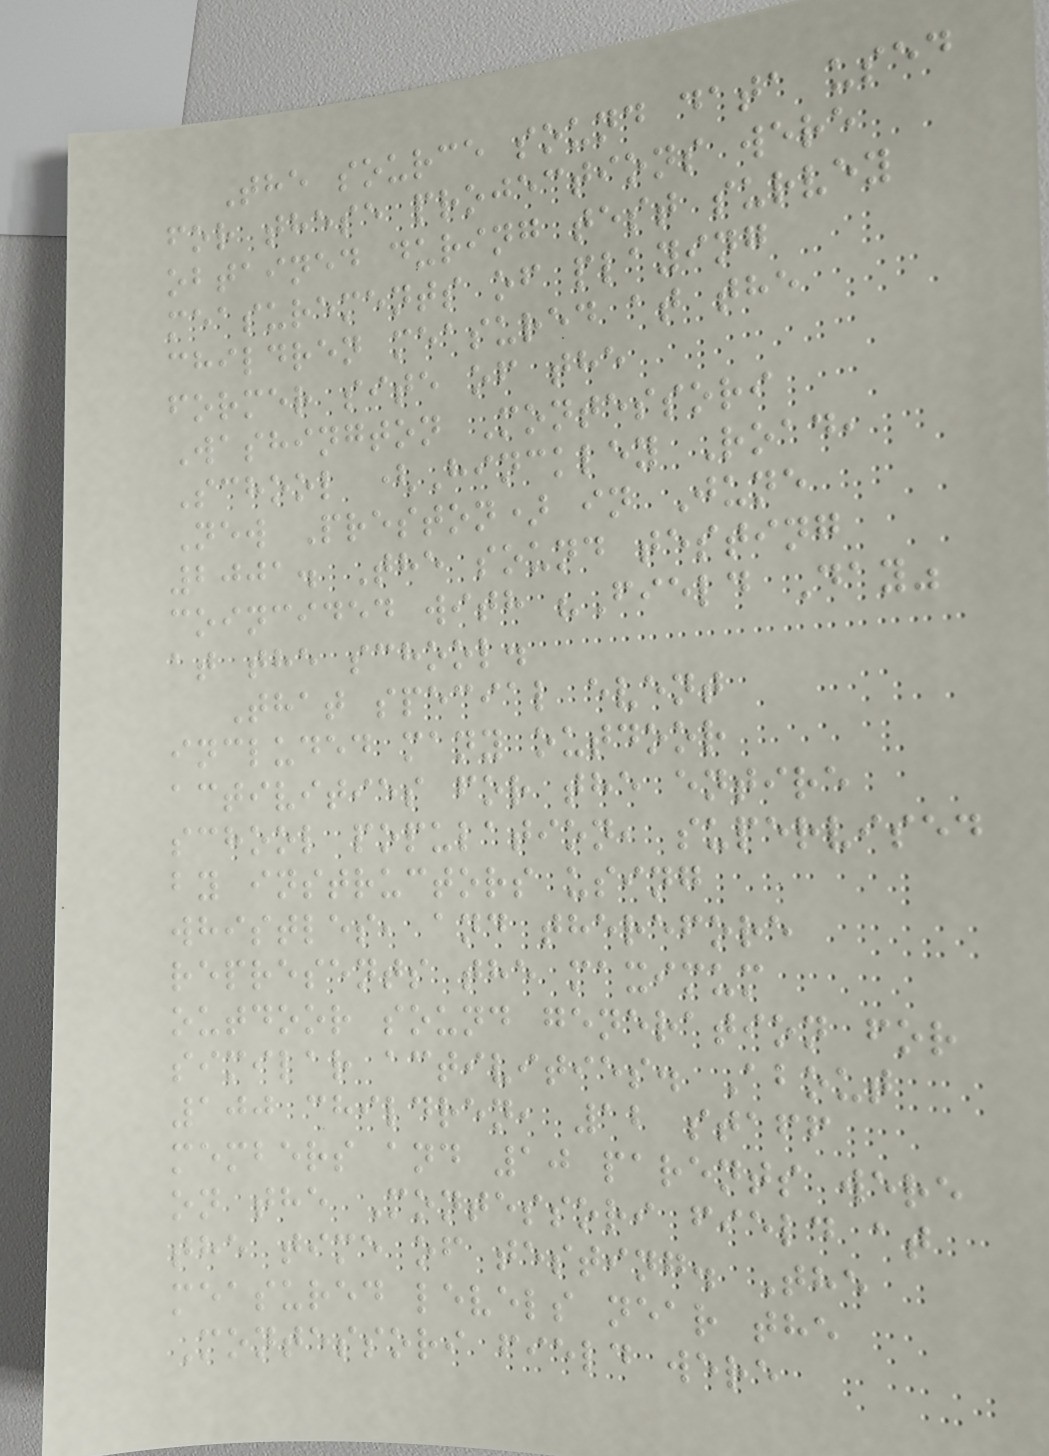The source sound data used
for these projections were
obtained during test survey
measurements of playing
children measured at the
former site of the
Washington Montessori
School (Hinckley Road,
New Preston) in June
2001. The sound testing
coincided with "Field Day"
at the school.
That special event
included many outdoor
activities for the entire
school population, supervised
by instructors using
whistles, and therefore
represents the maximum
outdoor sound generation for
similar activities. About
100 children, 12 staff
members and 10 parents were
on the Montessori field at
the time of testing. The
measured levels near the
Montessori field were
